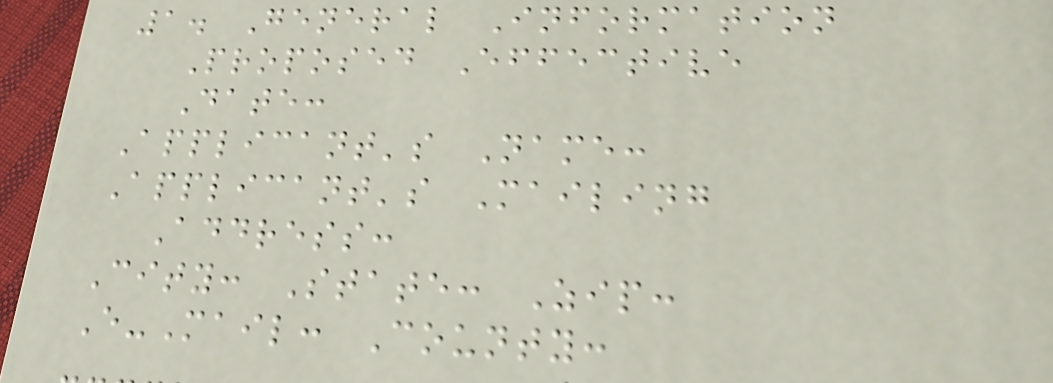1. General Information
Proposed Effective
Date:
Applicant's Name:
Applicant's Mailing
Address:
City: State: Zip:
E-Mail: County:
